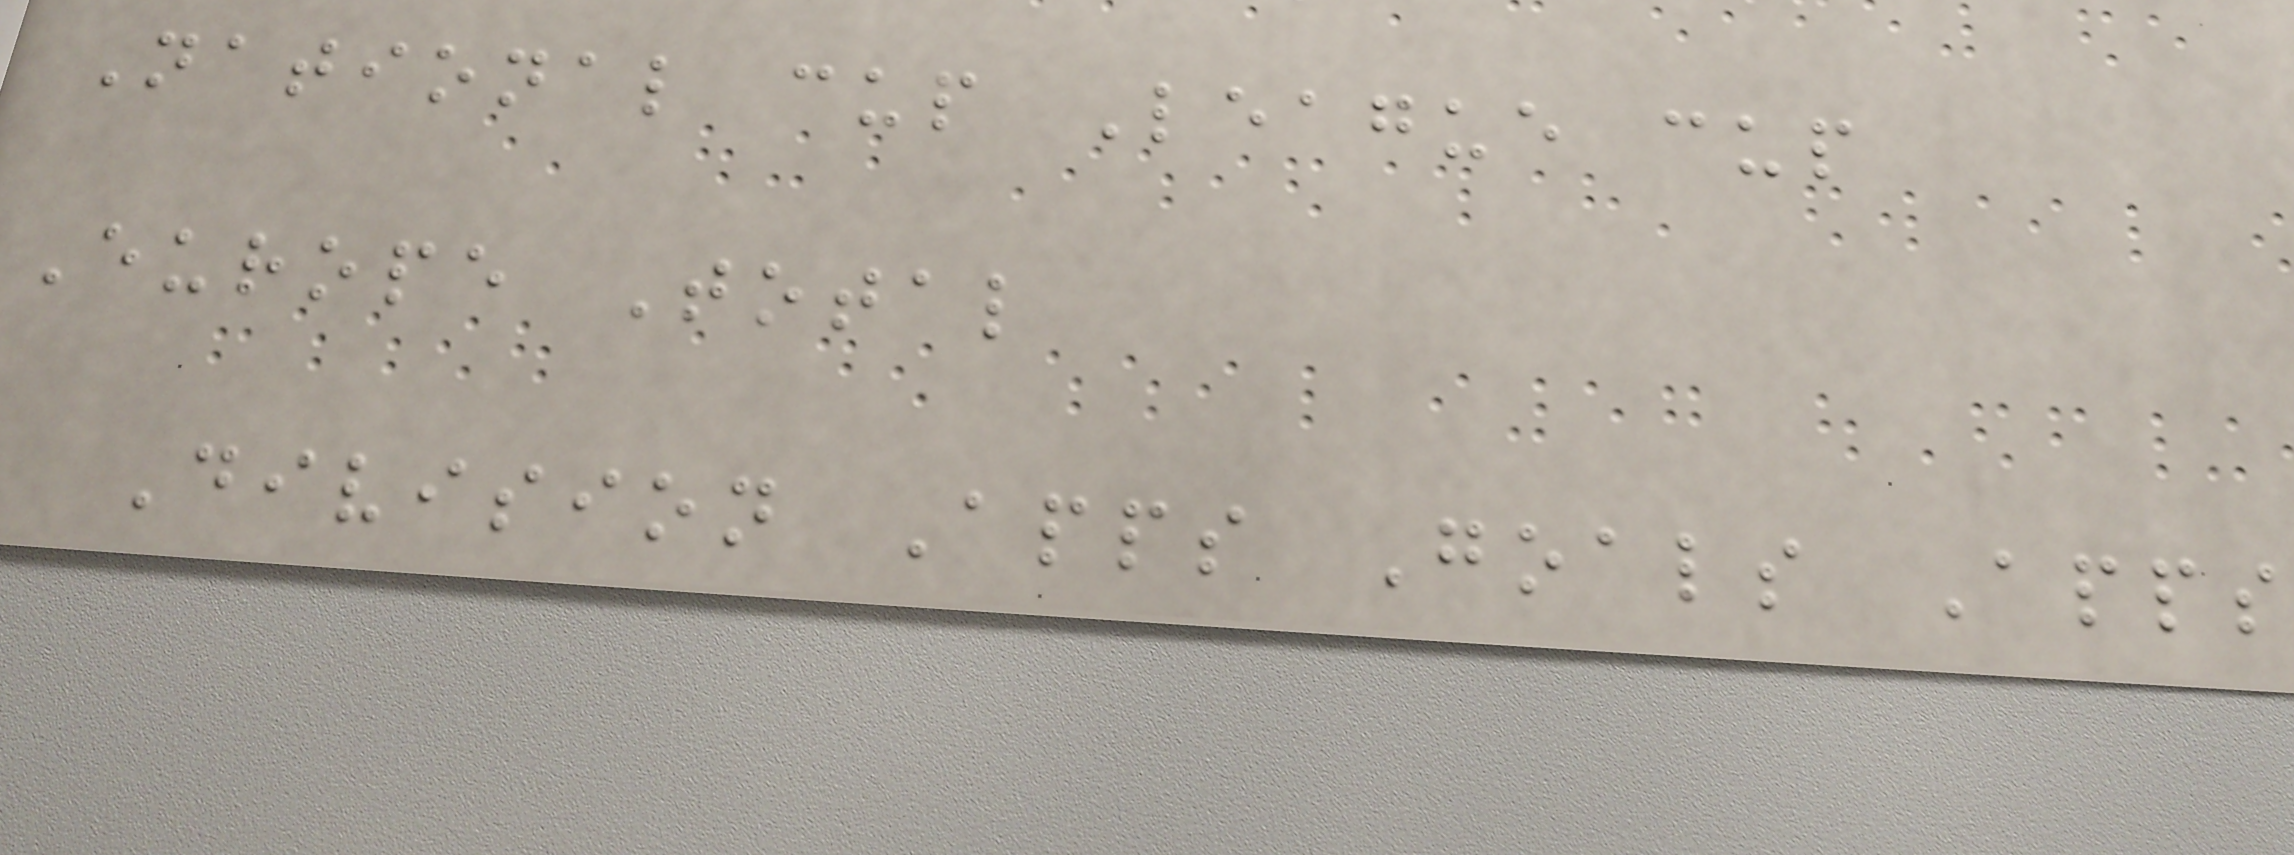National cup League cup
Europe Total
Division Apps Goals Apps
